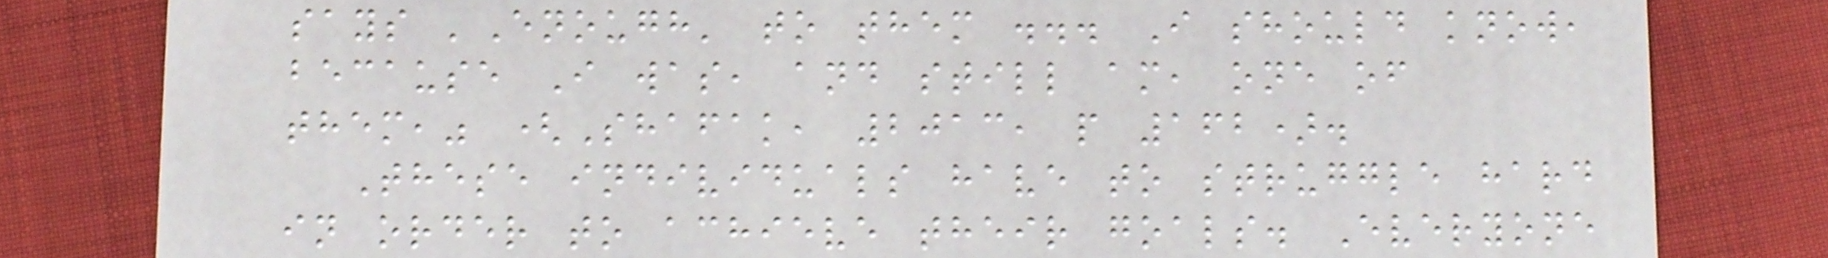says 'Enough' to them ... I should know,
because I was, and still am, one of
them," (Shafak, 2013, p 162).
These individuals have to struggle hard
in order to achieve their goals. Everyone
